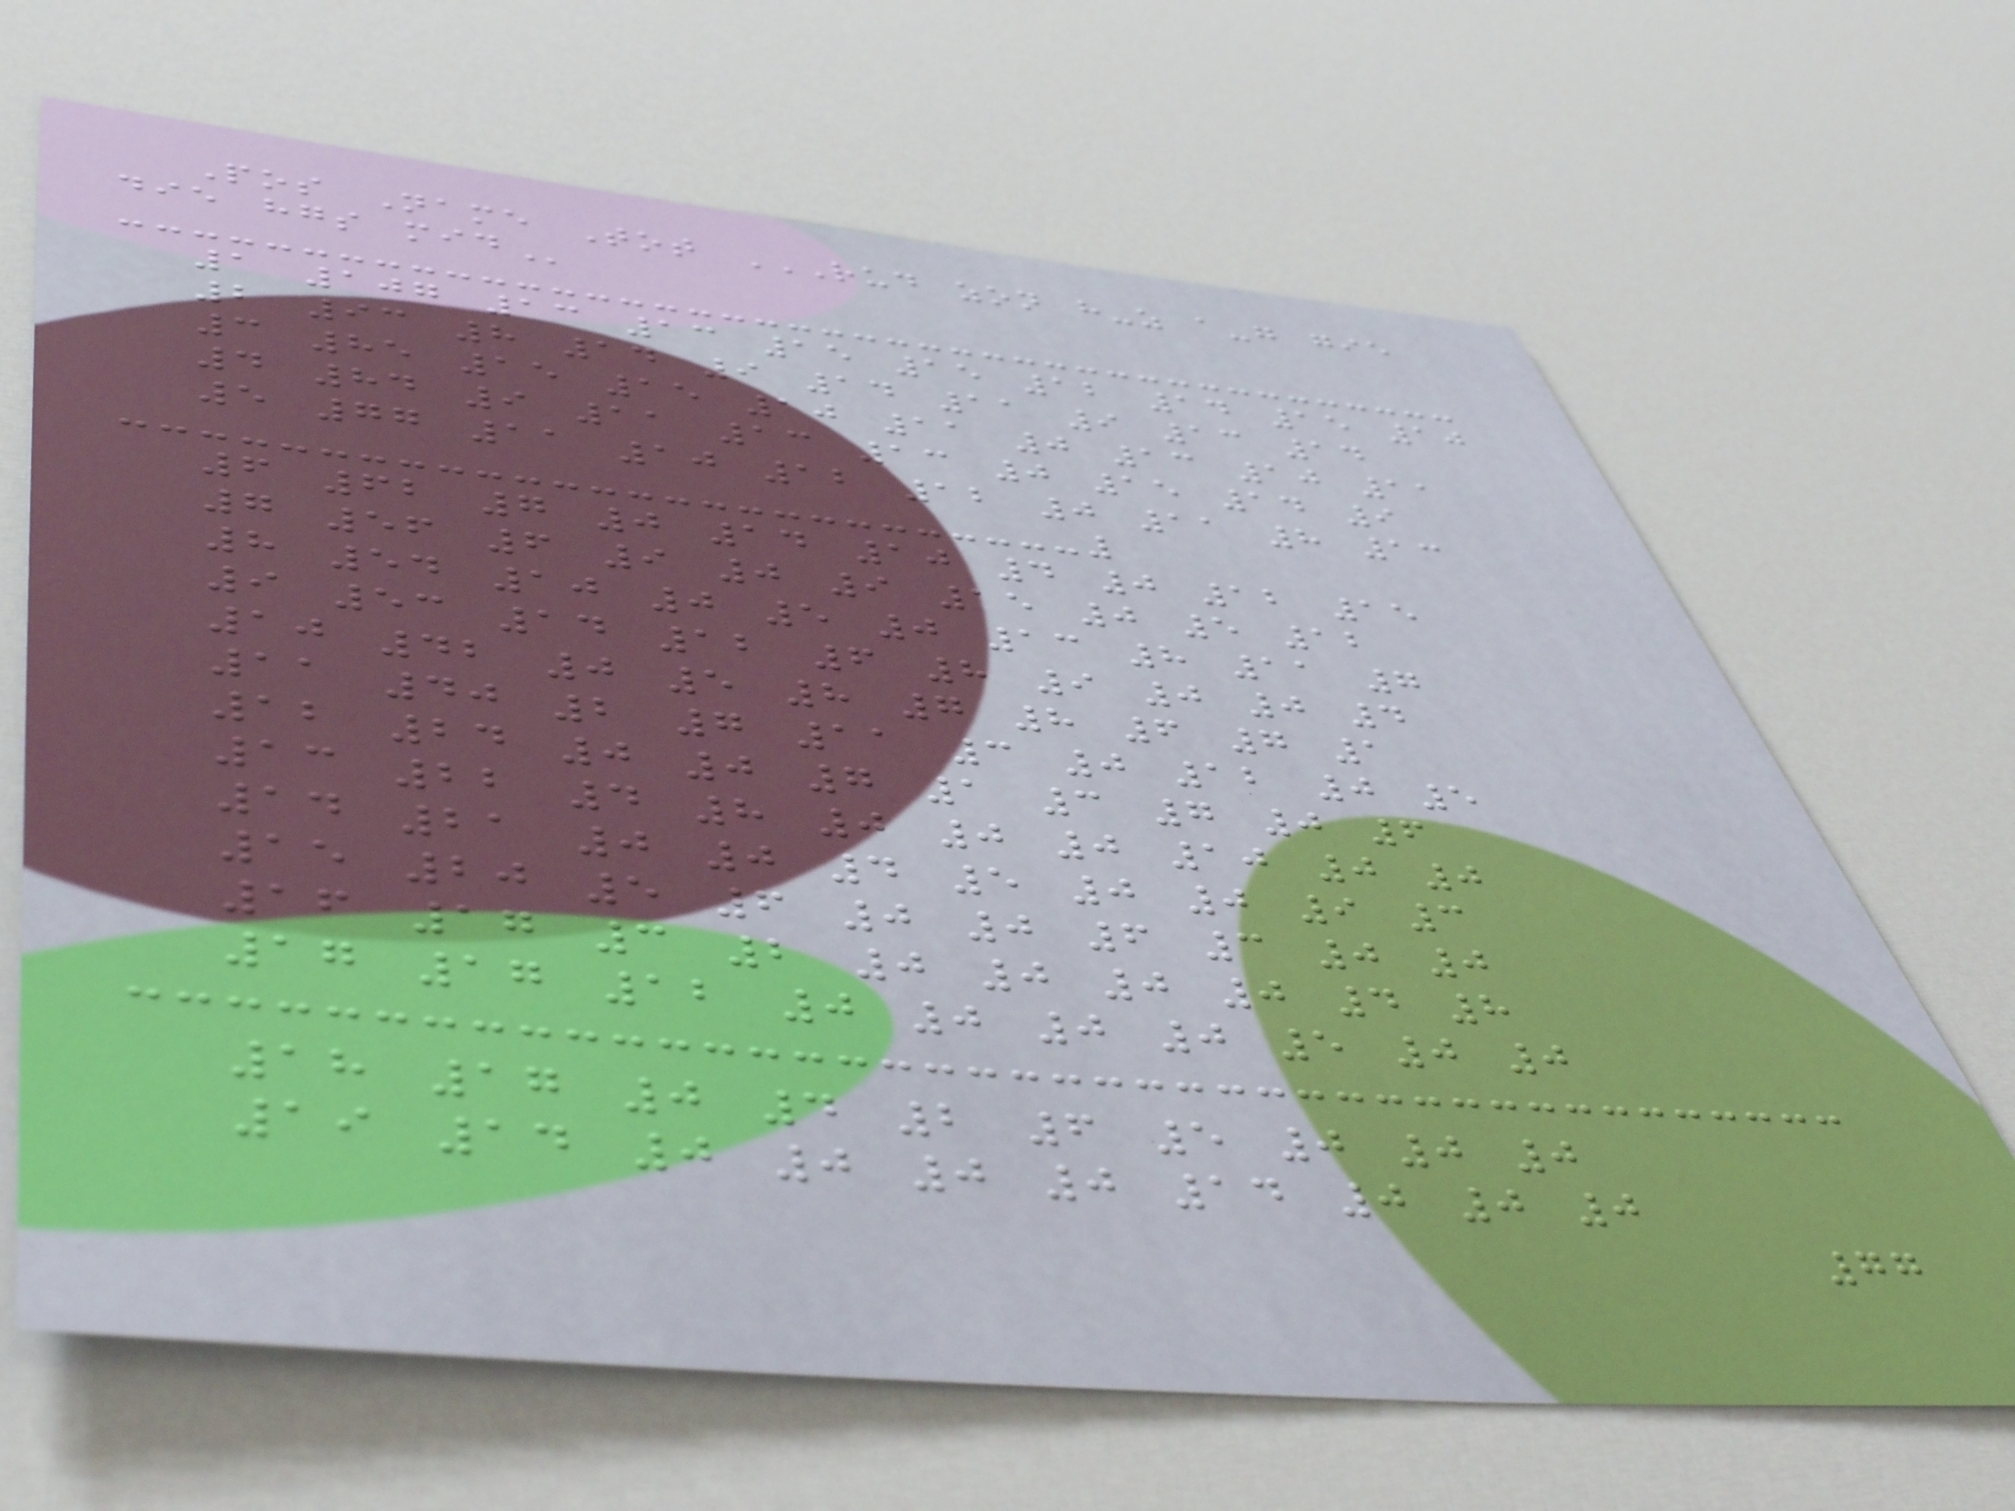Pos Name Tot RUD ZON H-Z A-G GIE
DIE HGS MID
1 107 13 13 15 15 12 14 15 10
2 93 8 14 9 14 11 9 13 14
3 85 15 15 10 11 0 13 10 11
4 84 9 11 13 13 0 15 14 9
5 77 11 10 12 12 0 11 8 13
6 62 7 0 14 10 4 0 12 15
7 56 6 9 0 9 15 0 5 12
8 54 10 0 5 0 13 8 11 7
9 53 14 12 6 8 9 0 0 4
10 42 0 5 8 7 8 6 7 1
11 40 2 7 11 3 0 12 0 5
12 24 0 0 7 1 3 7 0 6
13 22 4 8 0 0 0 10 0 0
14 21 0 0 4 5 0 0 9 3
15 20 5 6 0 0 6 3 0 0
16 17 3 2 0 0 0 0 4 8
17 17 12 0 0 0 0 5 0 0
18 17 0 4 2 6 5 0 0 0
19 14 0 0 0 0 14 0 0 0
77
